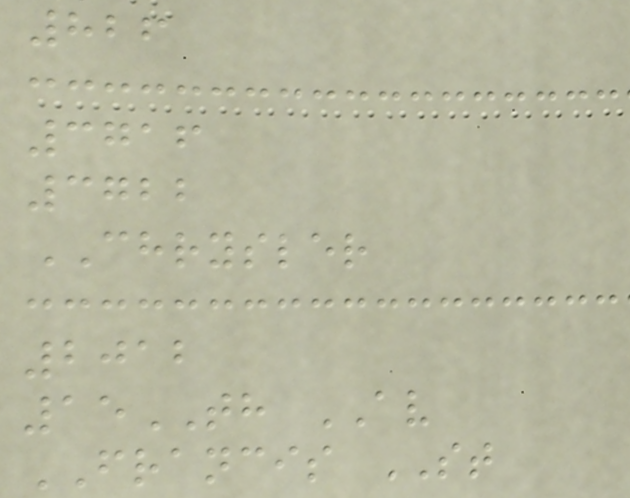826
3716
3722
CHRYSLER
2012
15TH AV
FRANCIS ST
